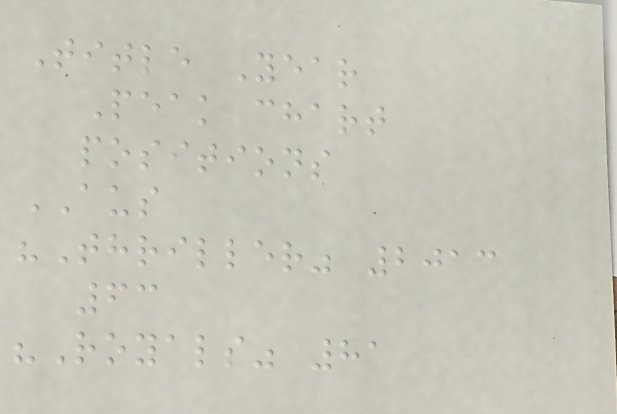Title Year
Peak chart
positions
AUS
"Thriller" 2013
63
"Royals" 81
